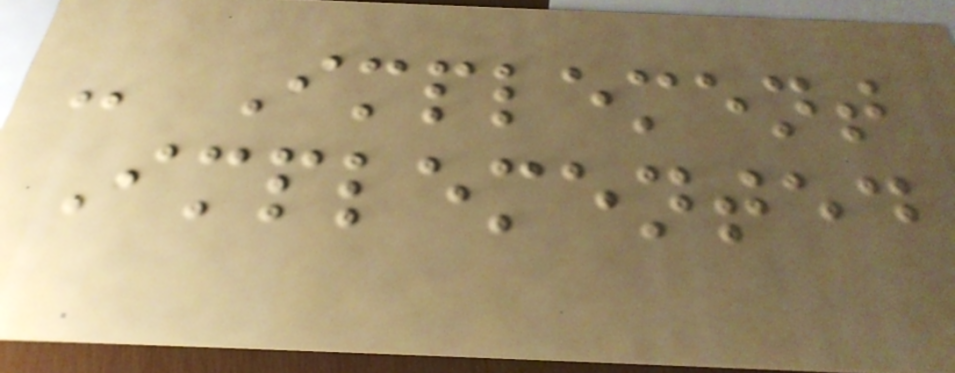- Implement
Implemented
